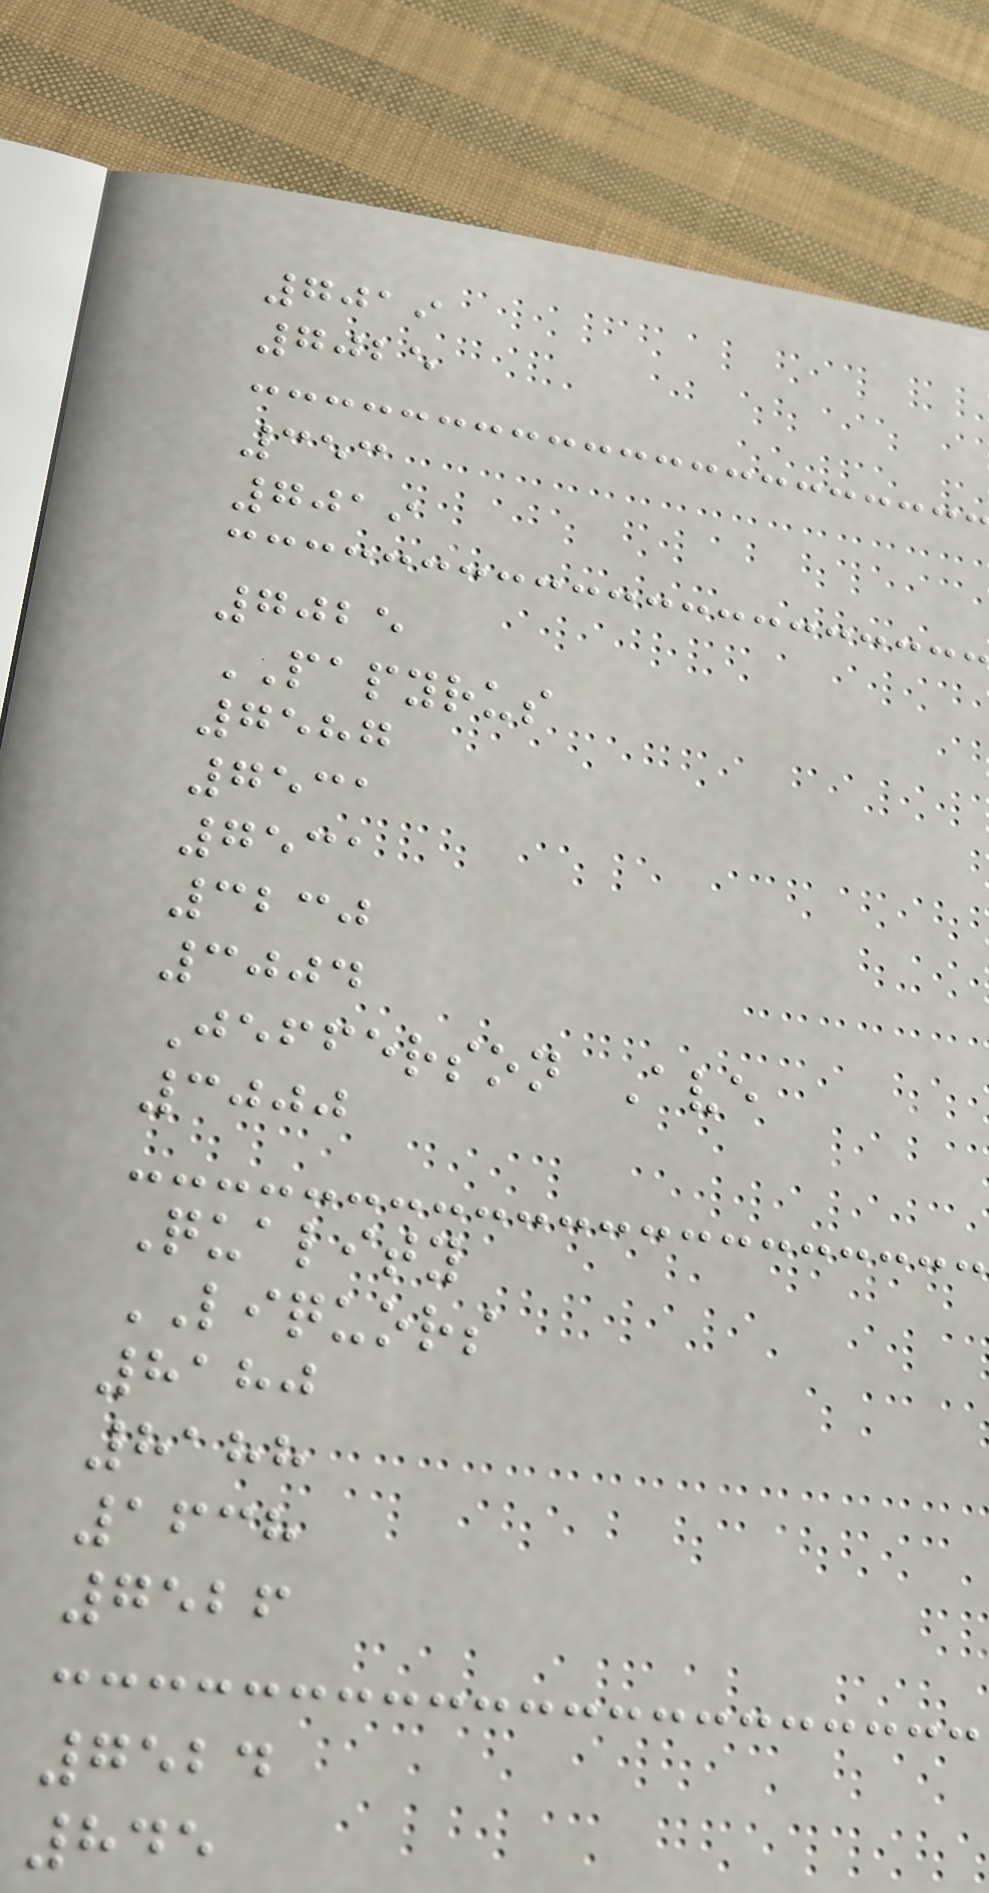7019
7025
353
7019
7025
PAPYRUS
7587
7531
7531
3230
3004
Jefferson Ave
3000
Quality
LIQUORS
8180
8188
1638
7526
7524
845
